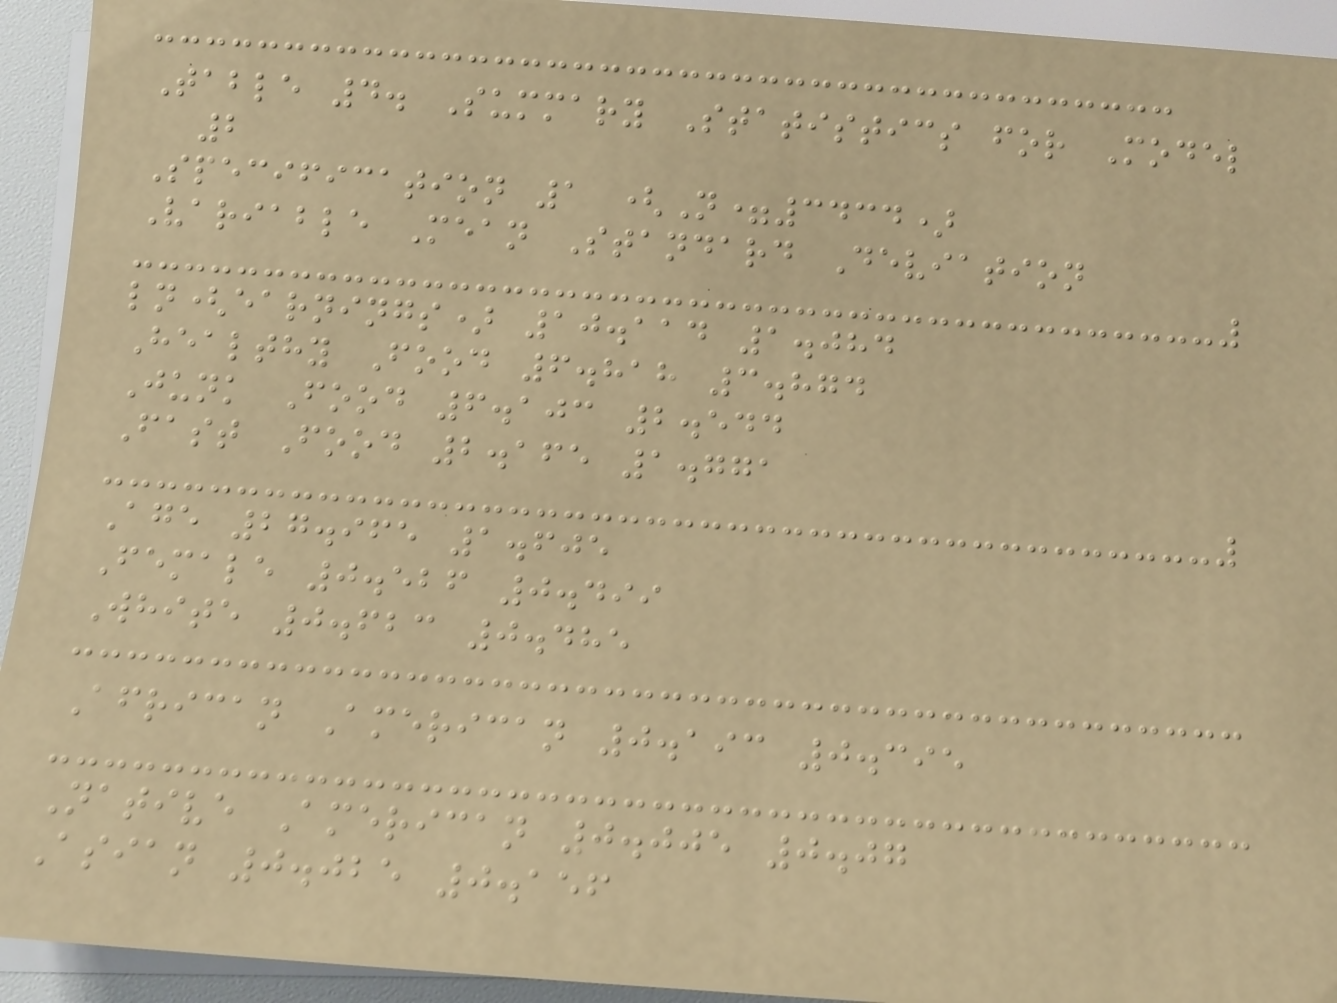Table 4. Summary Statistics for Model
2
Specification 1 (N=3434)
Variable Mean Standard Deviation
ln(earnings) 10.114 1.084
Healthy Food 6.818 3.874
Junk Food 6.103 2.544
Fast Food 2.165 1.771
Age 27.965 1.605
Female 0.526 0.499
White 0.623 0.485
African American 0.193 0.395
Native American 0.005 0.07
Asian 0.025 0.156
